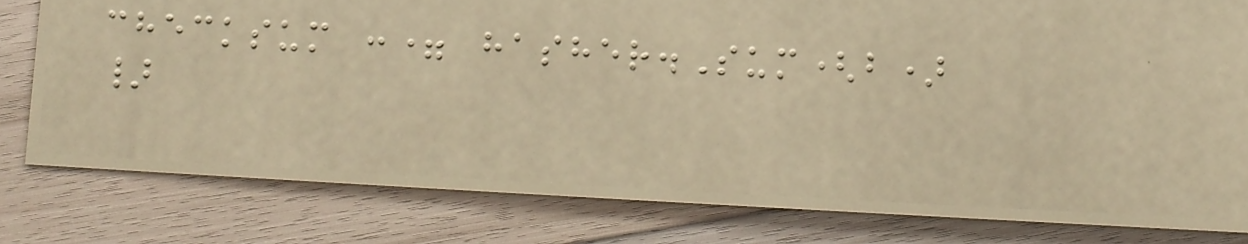checksum := hasher.Sum(b)
}
